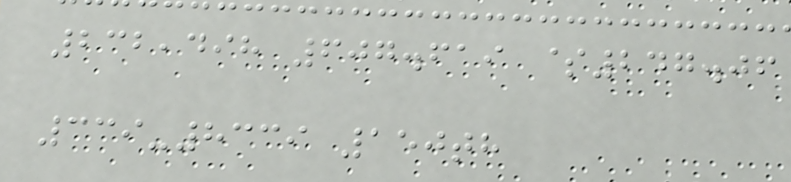232,498 607.619 $247.06
339-8339 150th
